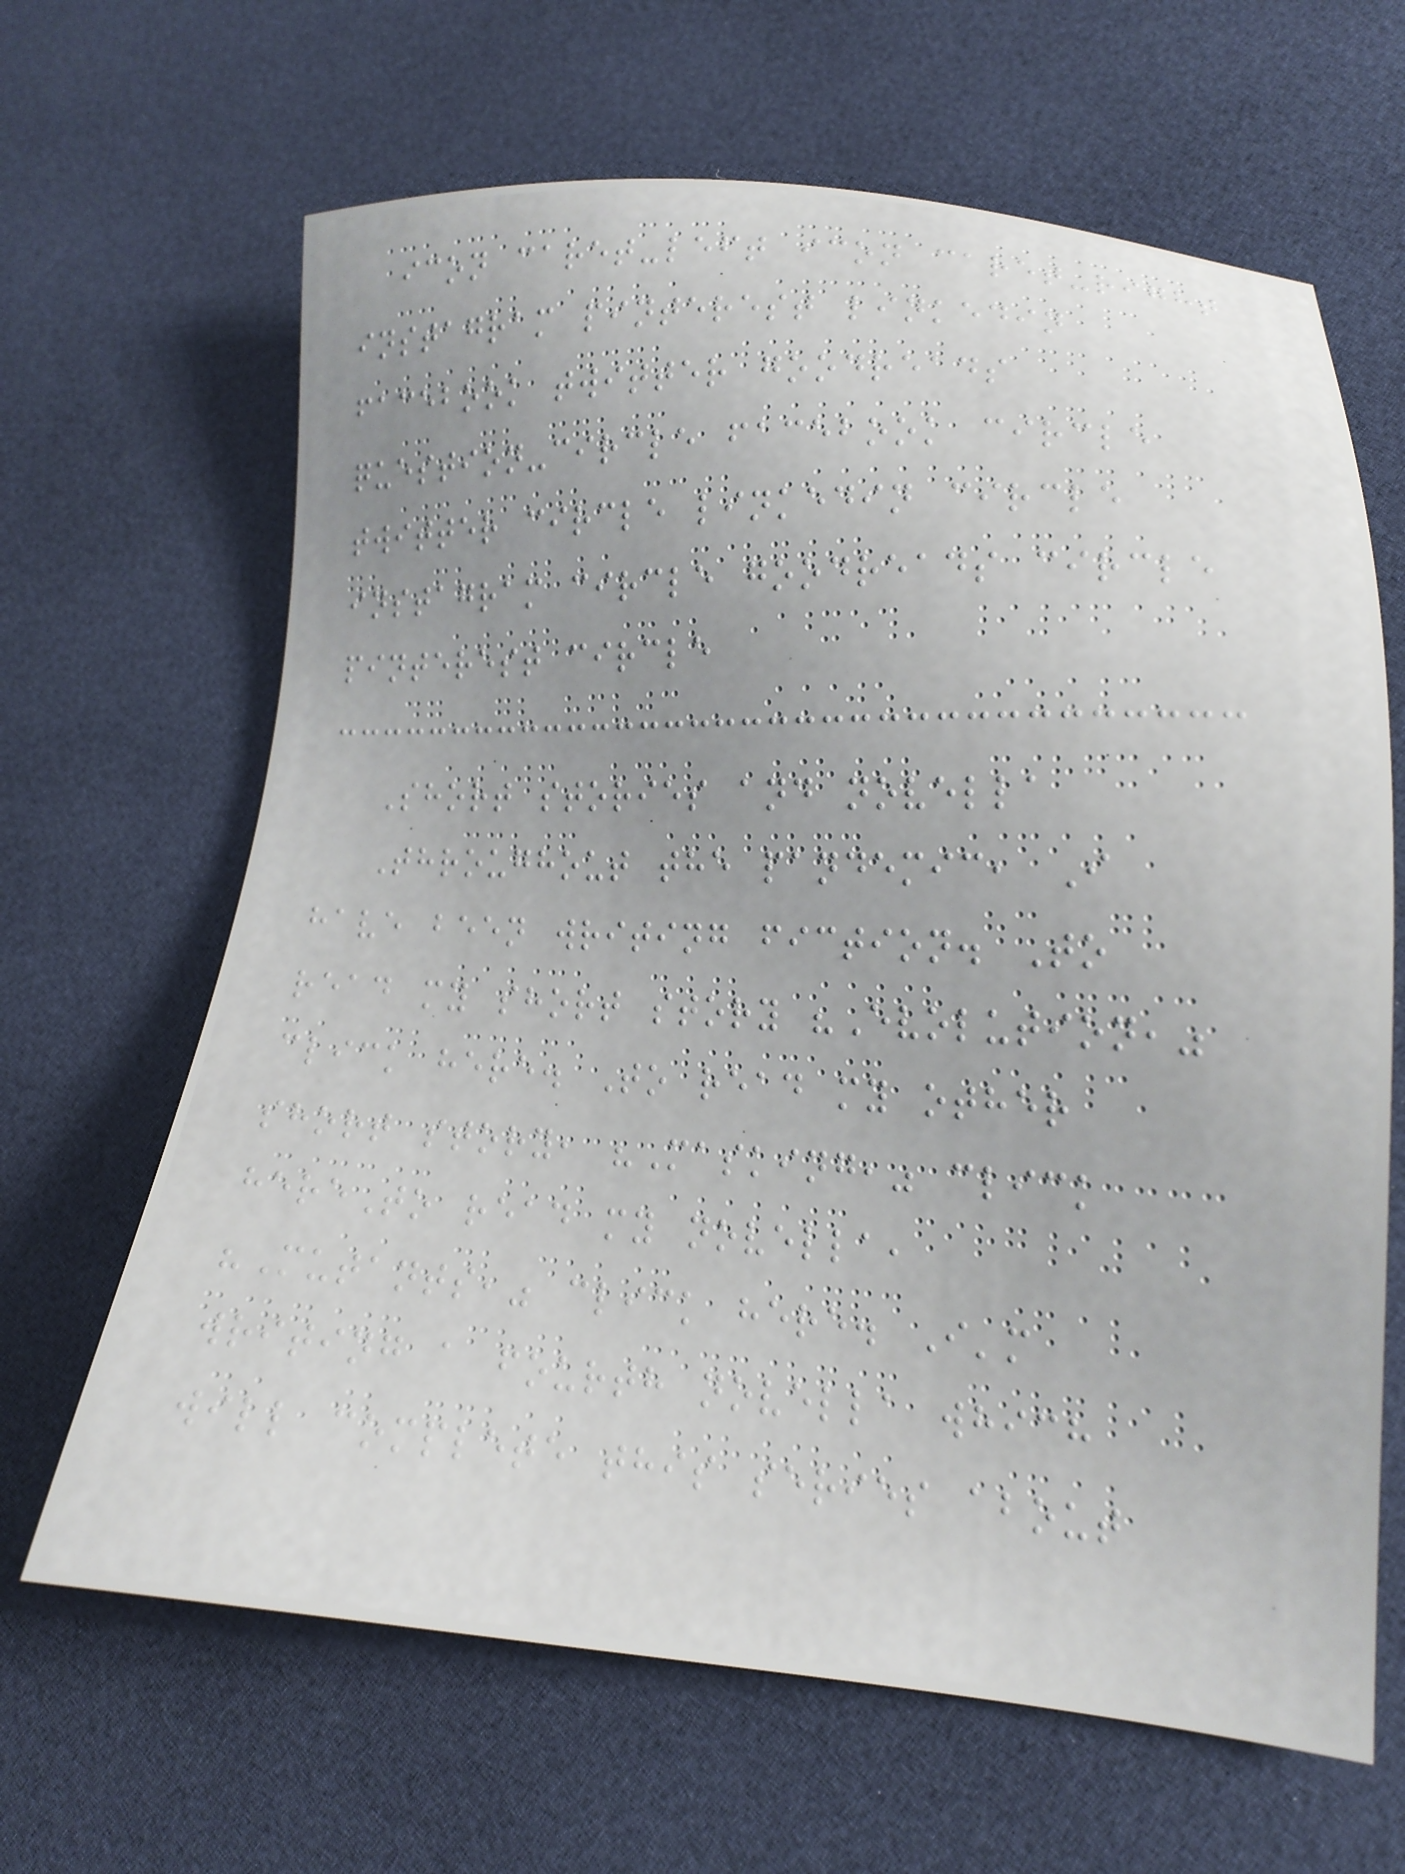icon caret-left icon caret-right
instagram pinterest linkedin
facebook twitter goodreads
question-circle facebook circle
twitter circle linkedin circle
instagram circle goodreads circle
pinterest circle
Short stories and novella
Throughout the pandemic, I
have been writing fiction. To
read my short story "Evolution,"
click here. To read my other
short story, "Masking," click
hereTo read my novella,
"Mutants," click here. I'm
writing a fourth novella which
will complete this series about
